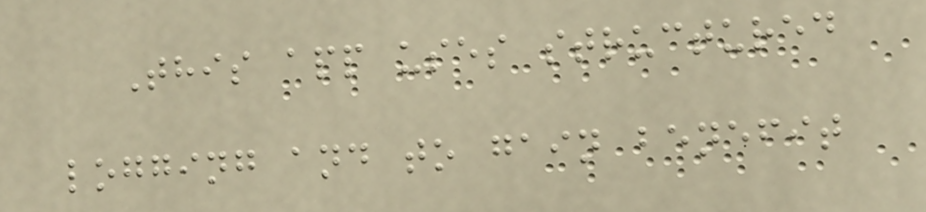This app uses structured
logging and to gain benefit
